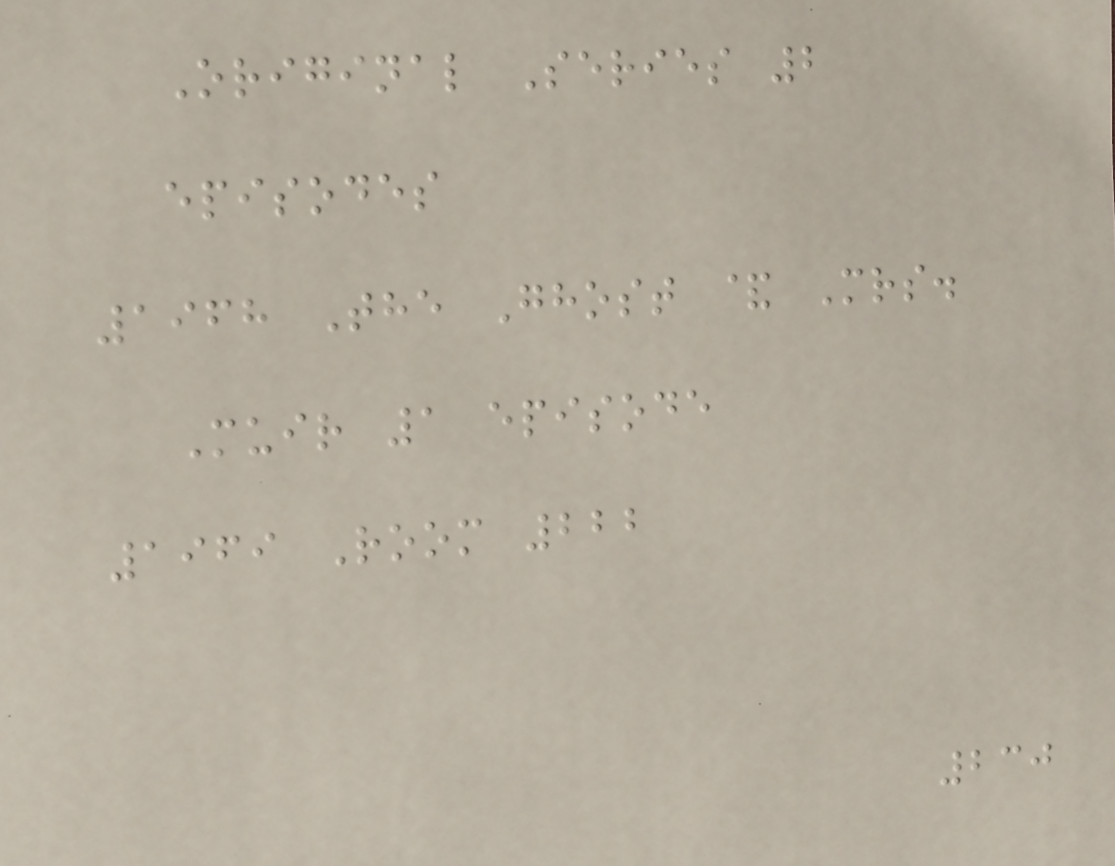Original Series 2
episodes
1968 The Ghost & Mrs.
Muir 1 episode
1969 Room 222
230
